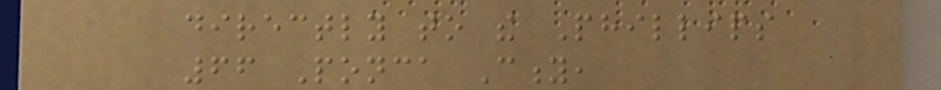directly to the Phillips
66 Ponca City,
